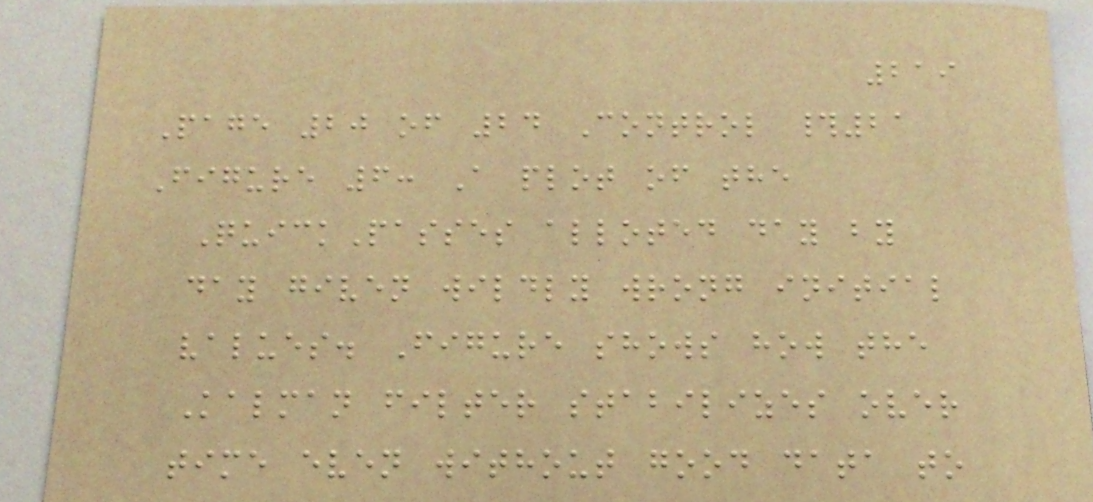219
Page 20 of 24 Control #21
Figure 6: A plot of the
QuickPasses alloted day by
day given wildly wrong initial
values. Figure shows how the
Kalman filter stabilizes over
time even without good data to
